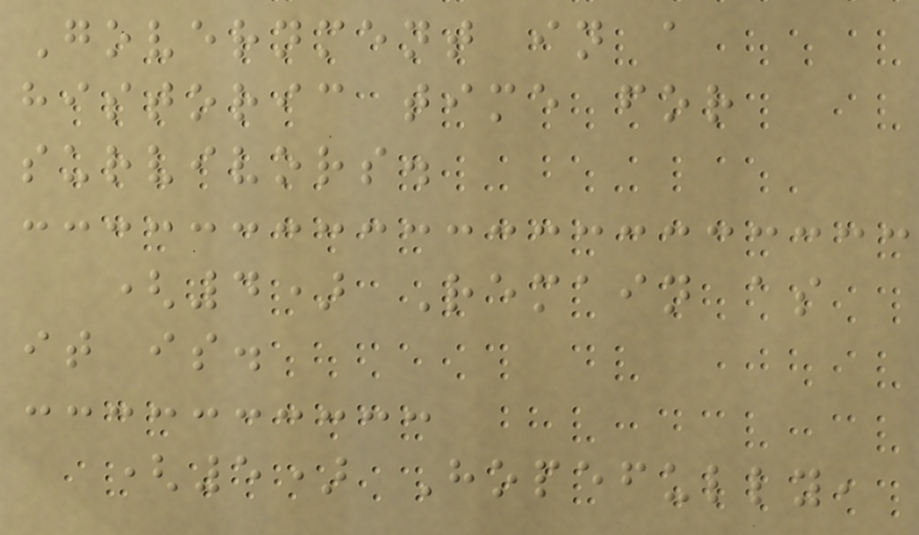Government in a
historic time for
survivors.
(4) Remain as
it is.
(5) Hopefully,
